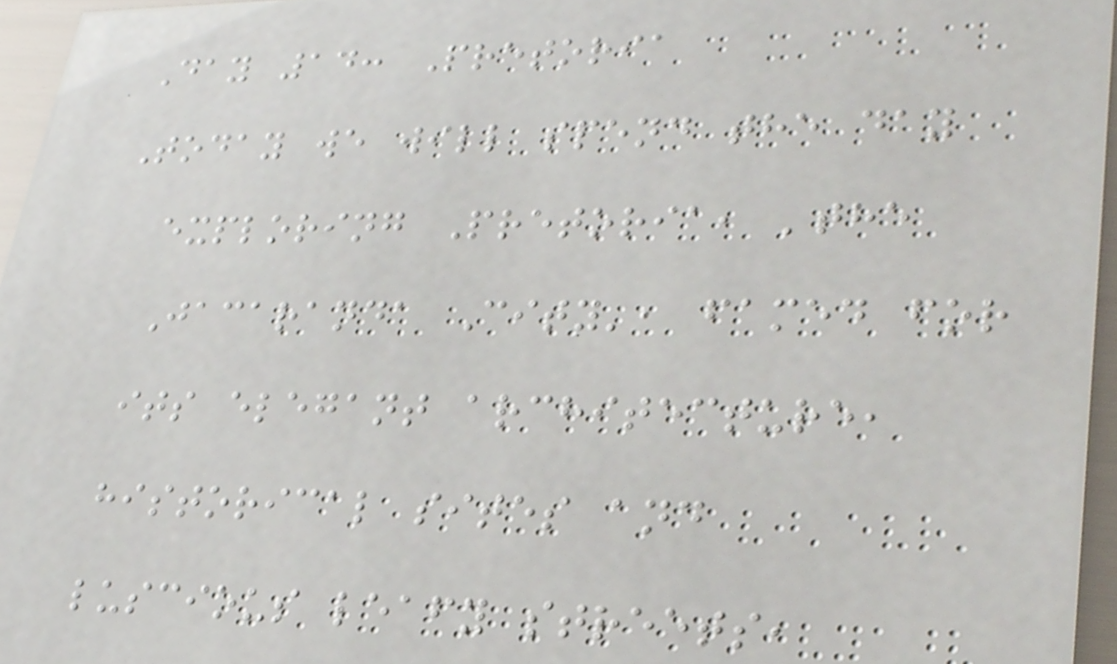Day 14: Pretoria
Today we will spend the day
exploring Pretoria, 'the
Jacaranda City', famed for
its elegant architecture,
historical sites and
luscious leafy streets,
